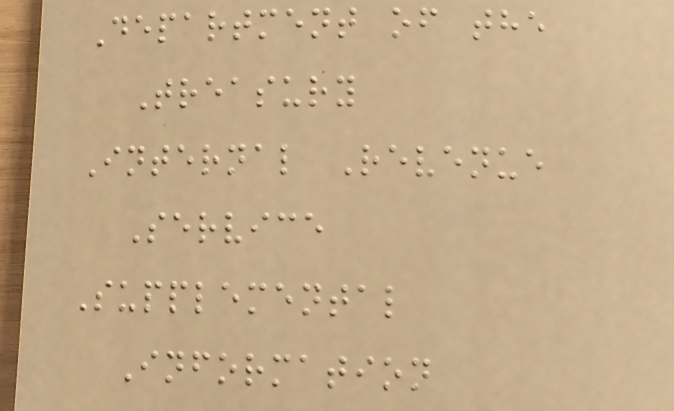Department of the
Treasury
Internal Revenue
Service
Supplemental
Information
